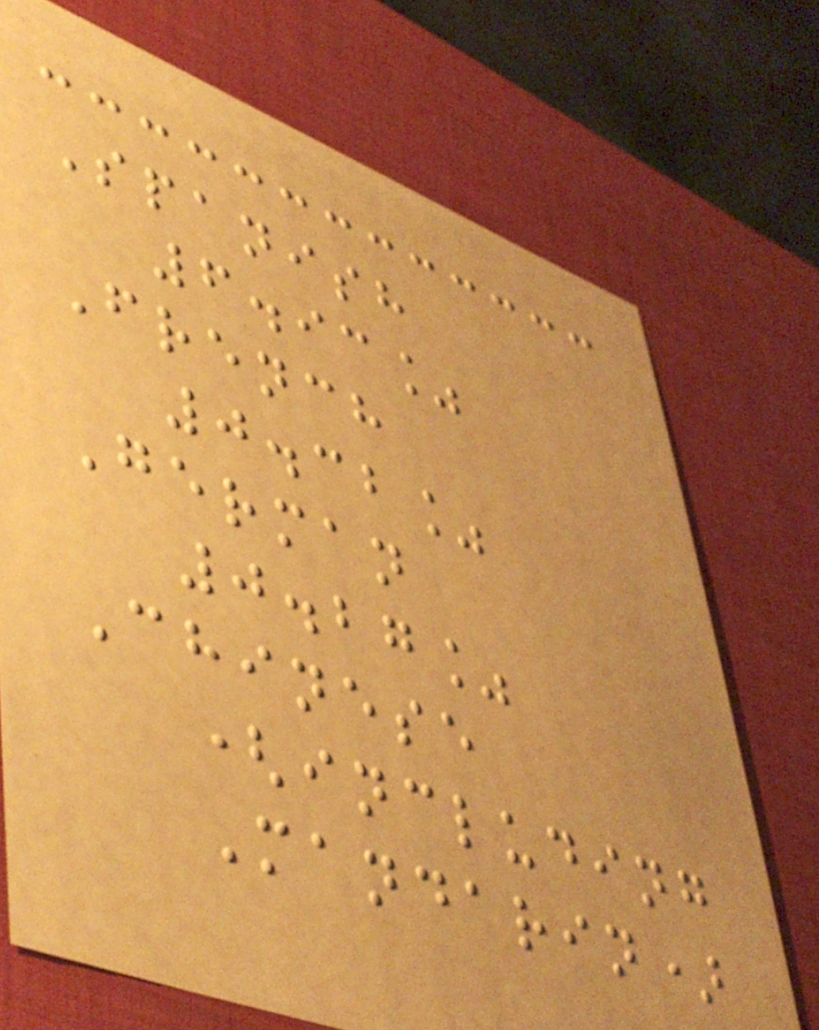Spanish
6.93%
French
0.32%
German
0.27%
Chinese
(including
Mandarin)
